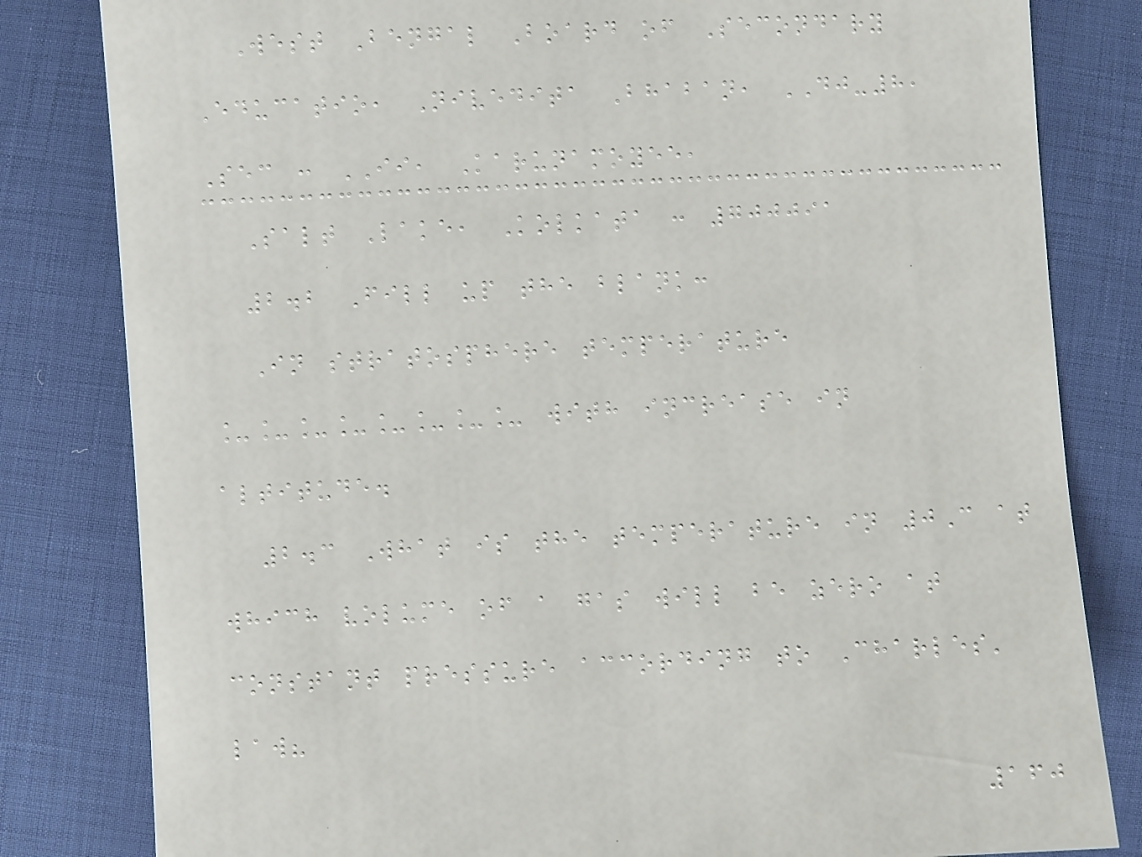West Bengal Board of Secondary
Educatio, Nivedita Bhaban, DJ-8,
Sec : II, Karunamoyee,
Salt Lake, Kolkata : 700091
2.2 Fill up the blank:
In stratosphere temperature
________ with increase in
altitude.
2.3 What is the temperature in 0C at
which volume of a gas will be zero at
constant pressure according to Charles'
law?
160
